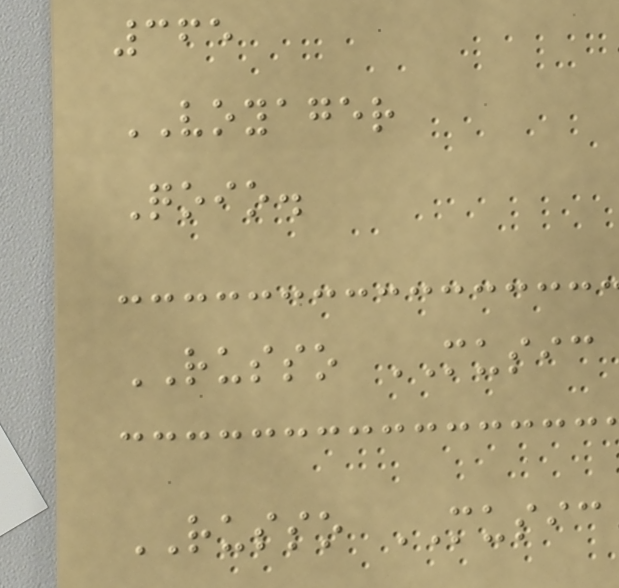365
VOYAGER
Qoio.
RUSSO MUSIC
RUSSO MUSIC
